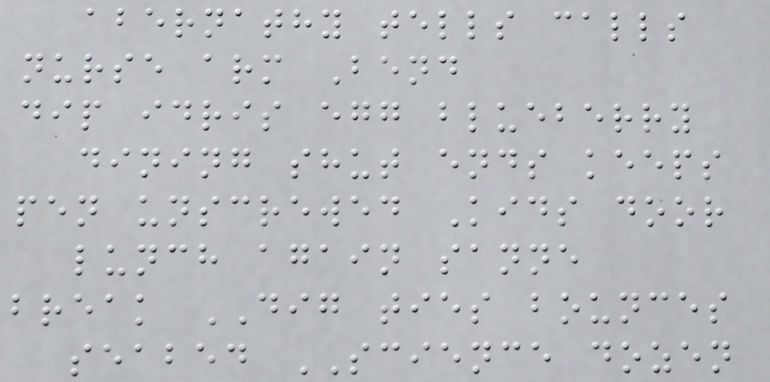abernathy tells calls
nurse arm Bend
dip idris egg blueberry
dining shut ends keeps
pen unscrewed Kids door
lunch again sanne
break DIG ties bounces
seabed SCIENCE dozen
